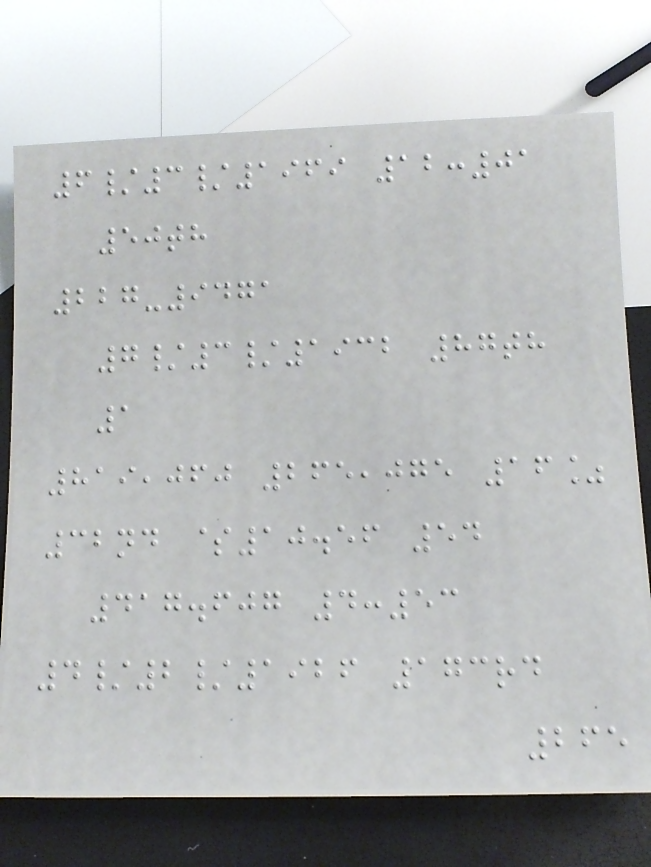6/3/1969 12:01
50th
227-9471
7/3/1932 87th
1
819,060 265,075 16%
32nd $10.56 54
417.607 4:53
4/2/1926 173rd
265
